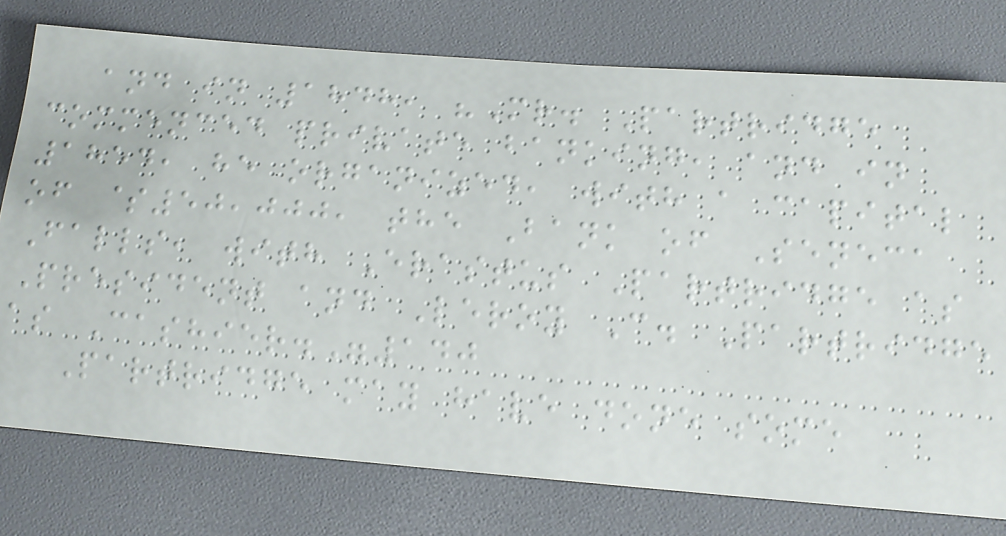and in 1848, "Mr. Partridge
commenced private banking, and in
1854, he organized, with a capital
of $50,000, the Bank of Seneca
Falls, with Erastus Partridge as
President and Leroy C. Partridge
as Cashier."140
Partridge may have done some
